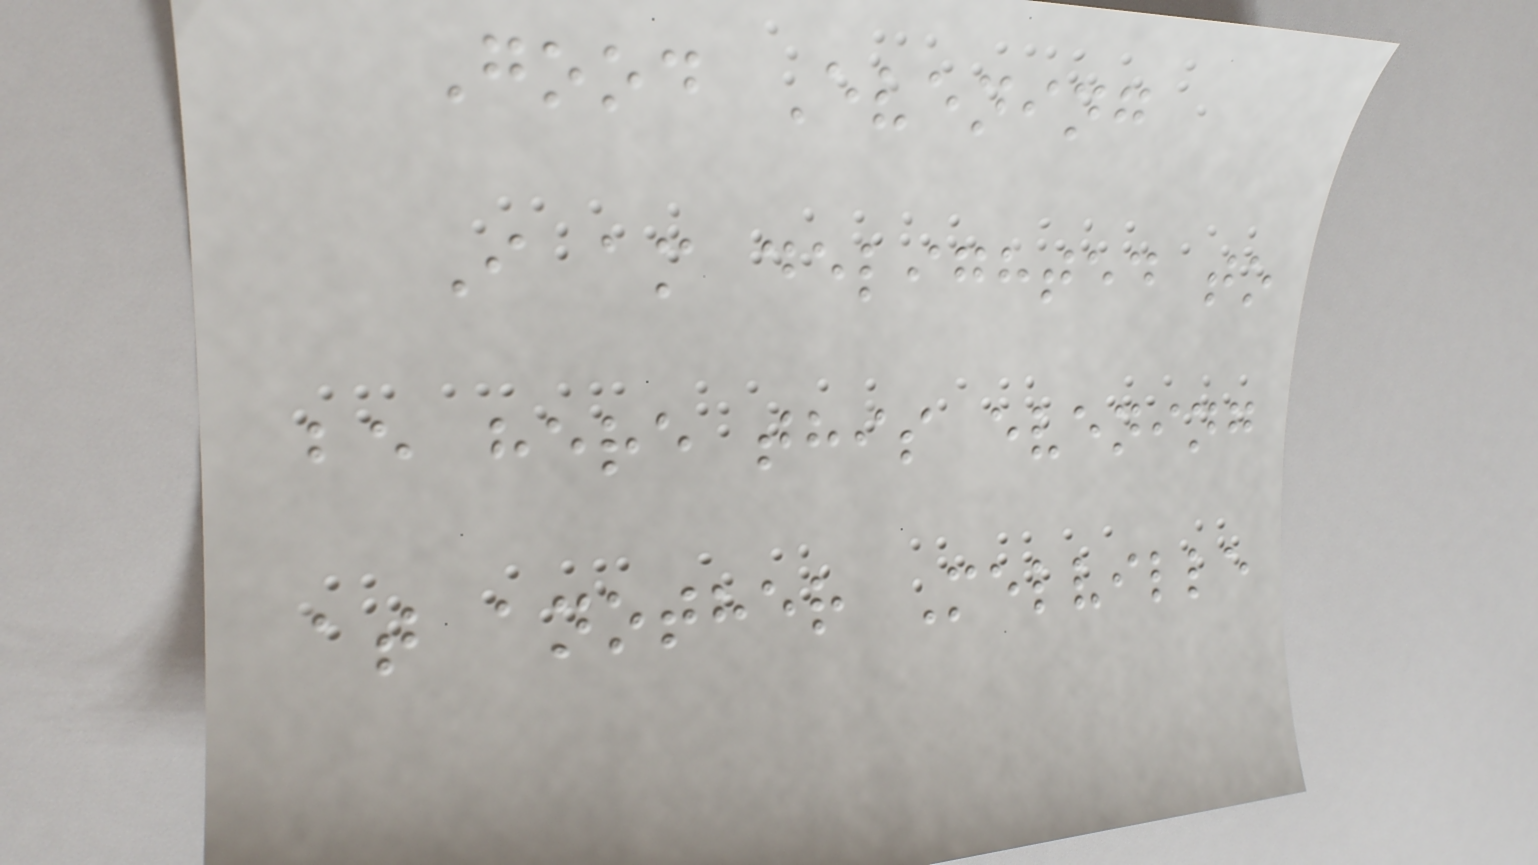Good Evening
I am delighted to
be here this evening
at another Melville
